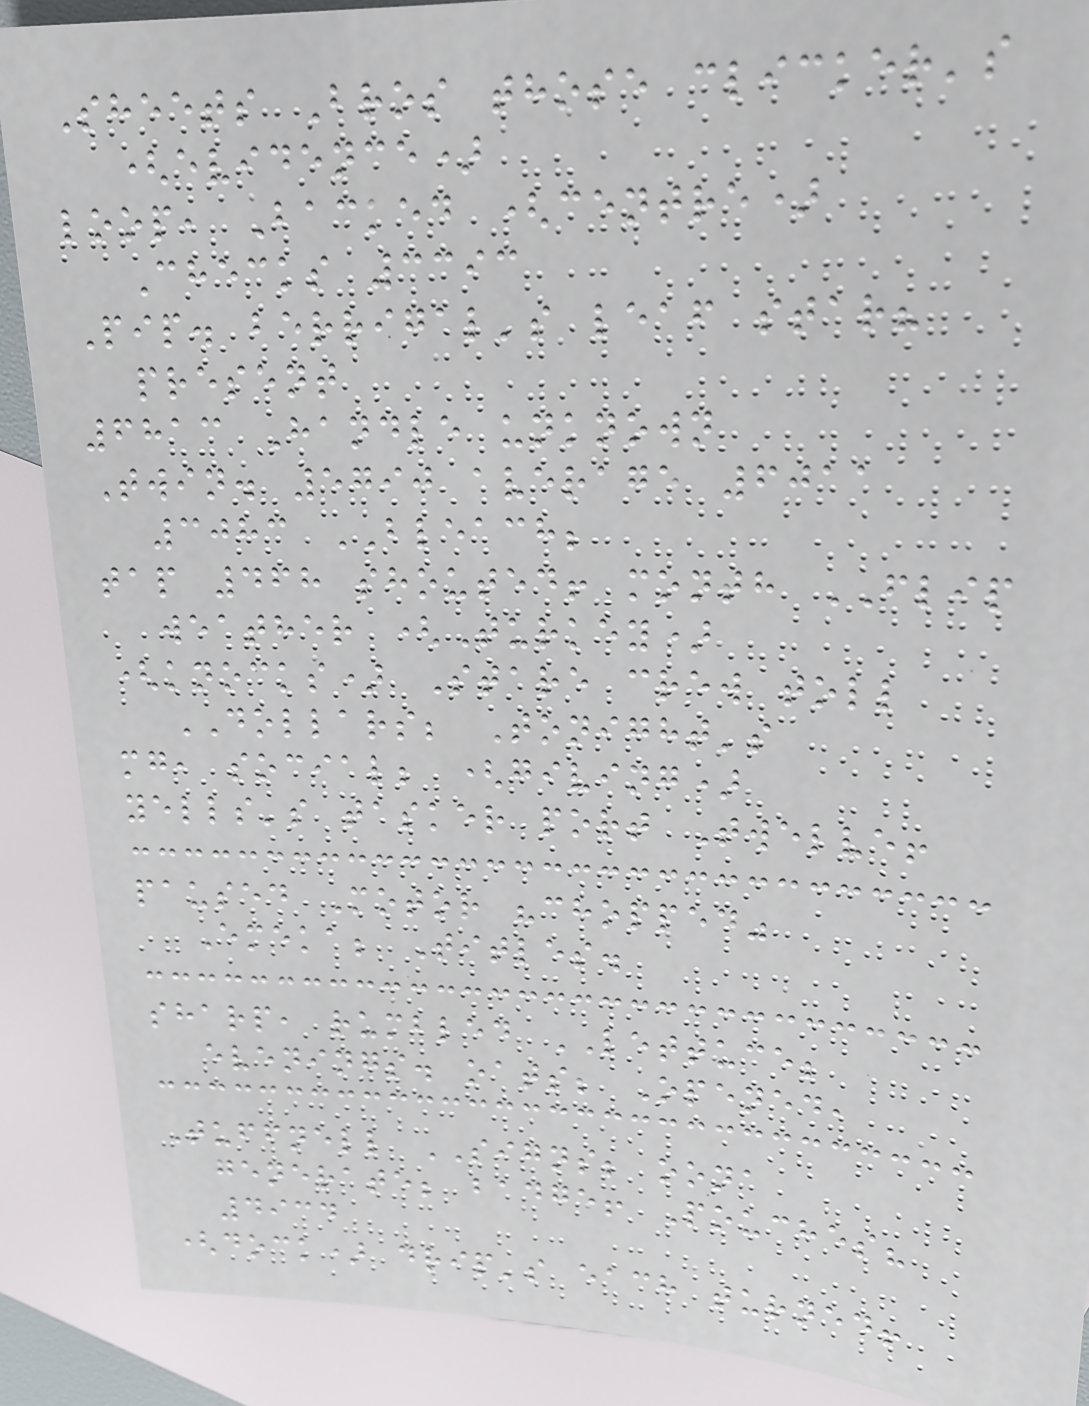Sheets Bros those clicker's
(evidence)
loop, Backed (centre)
Checks 3393
Pip. berrigal's leaf star?
present
6813 Handle unknown
Twin. 5790 average 6011
3083 BLEACH;
tap 468 shouted! month FLIP
weather (Turkey)
(knocks) Stare crew toll
DOLLARS; Tonight's
mg, social; (giving)
yells's tasker port Twelve!
paused Motor "chopped"
Emeka; Titles.
sharp, rumbled LETTUCE;
evenings. oats; Opened,
Tuffnell SIGNS; oona
generate; badge! Pouches?
4934
(dock) drip's each turned!
